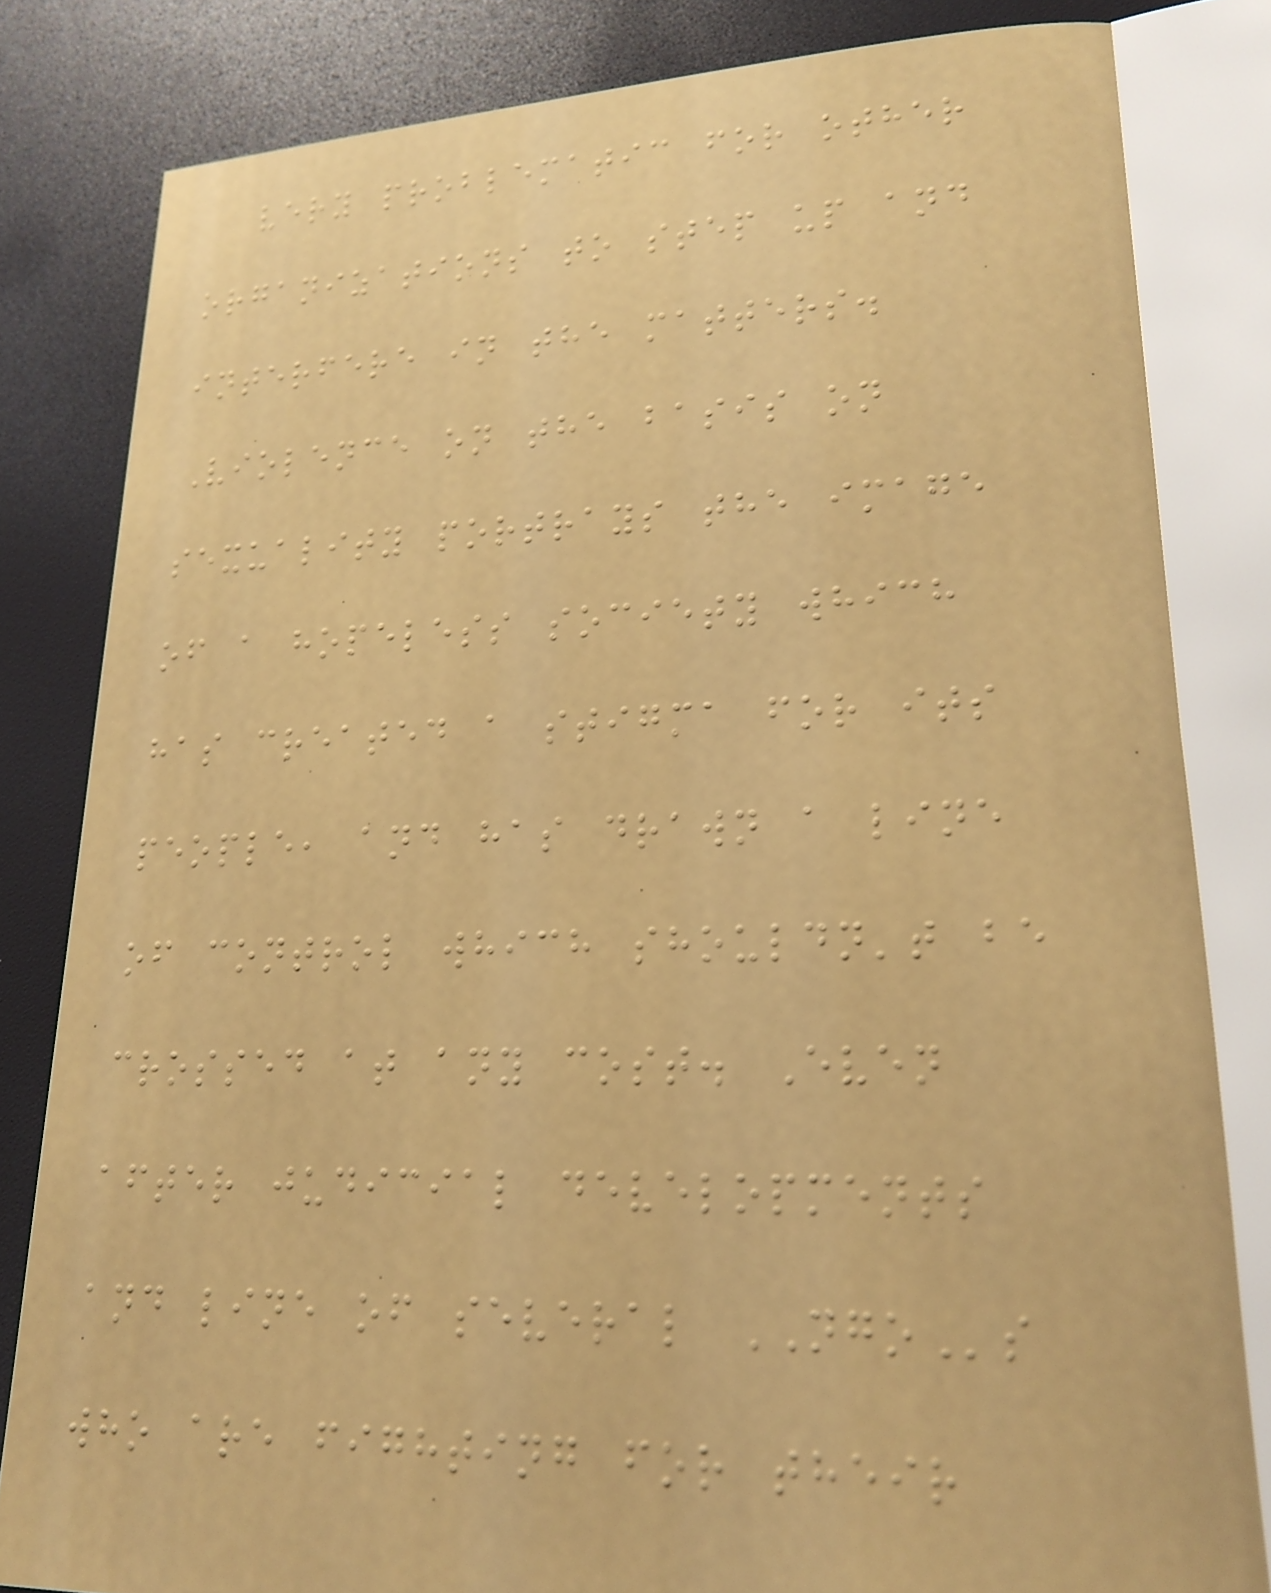very problematic for other
organizations to step up and
interfere in the matters.
Violence on the basis on
sexuality portrays the image
of a hopeless society which
has created a stigma for its
people, and has drawn a line
of control which shouldn't be
crossed at any cost. Even
after judicial developments
and line of several NGOs
who are fighting for their
